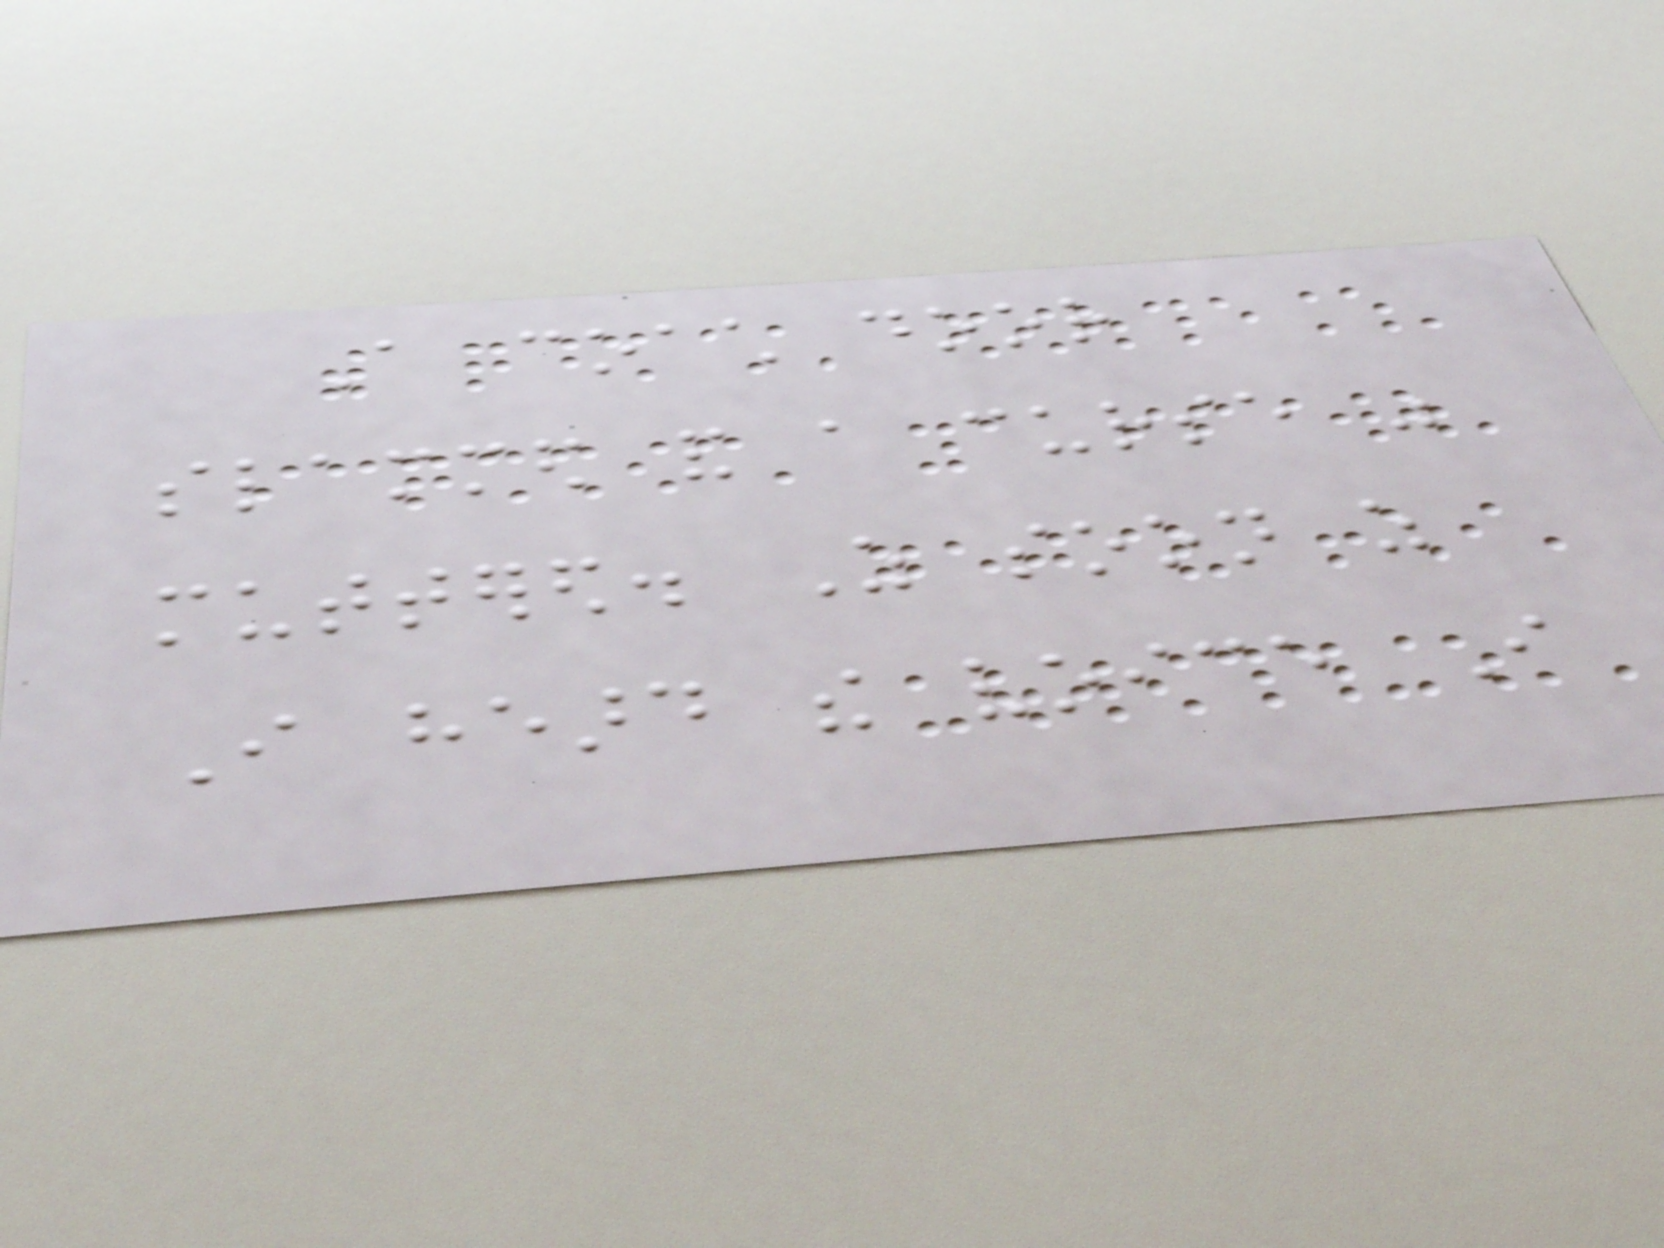A coach door
slammed and a curse was
muttered. As soon as
I heard the voice I
